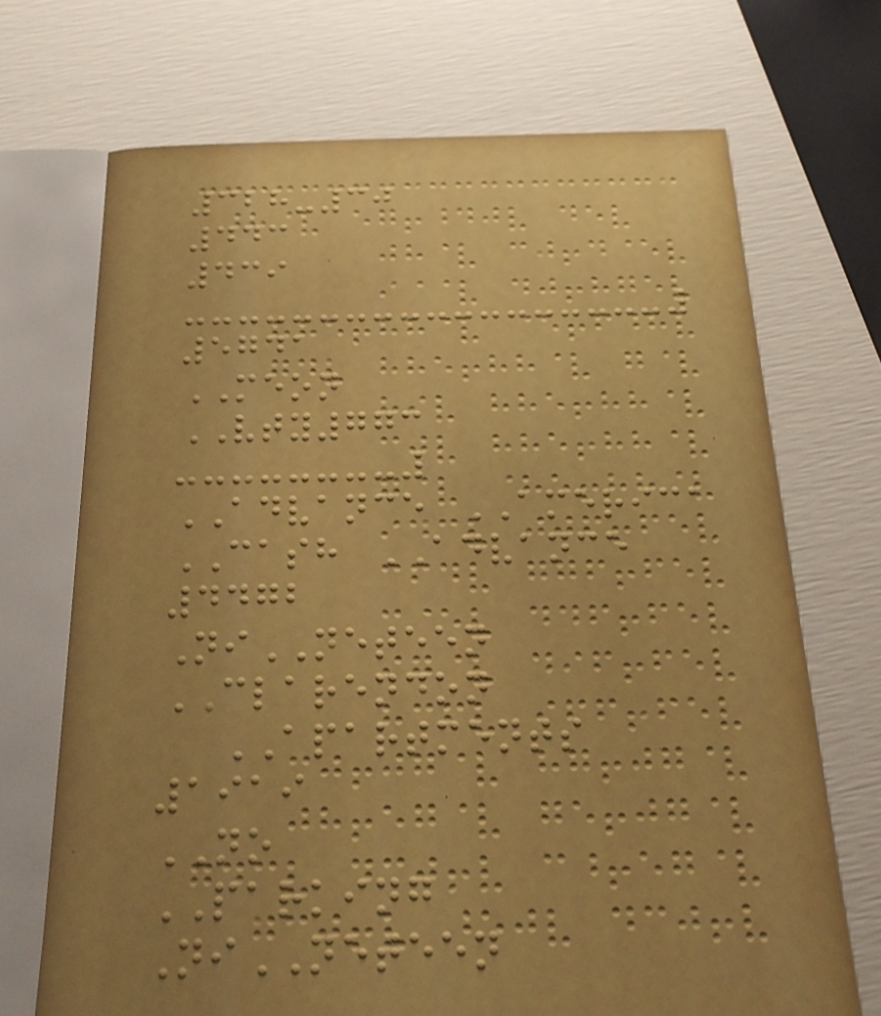328-30
443
439
5741
MEON
VTY773
ADVANCE AMERICA
CASH ADVANCE
4472
NiNETEEN
CLARENDON
APARTMENTS
1919
NO
PARKING
NiNETEEN
